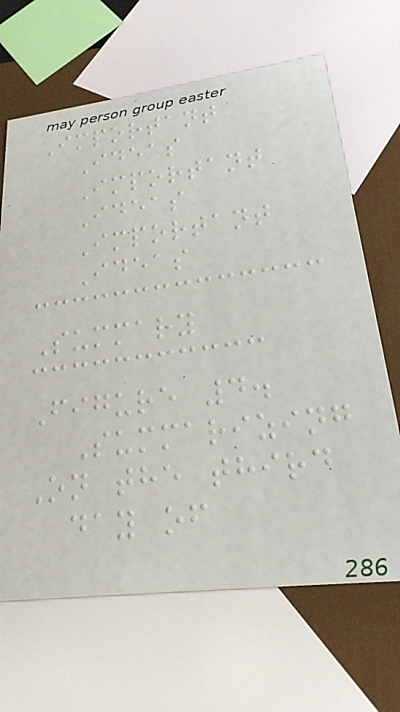Important
Ideas
Important
Ideas
Important
Ideas
Summary
Figure 4.
Summarizing
On the third
day of
